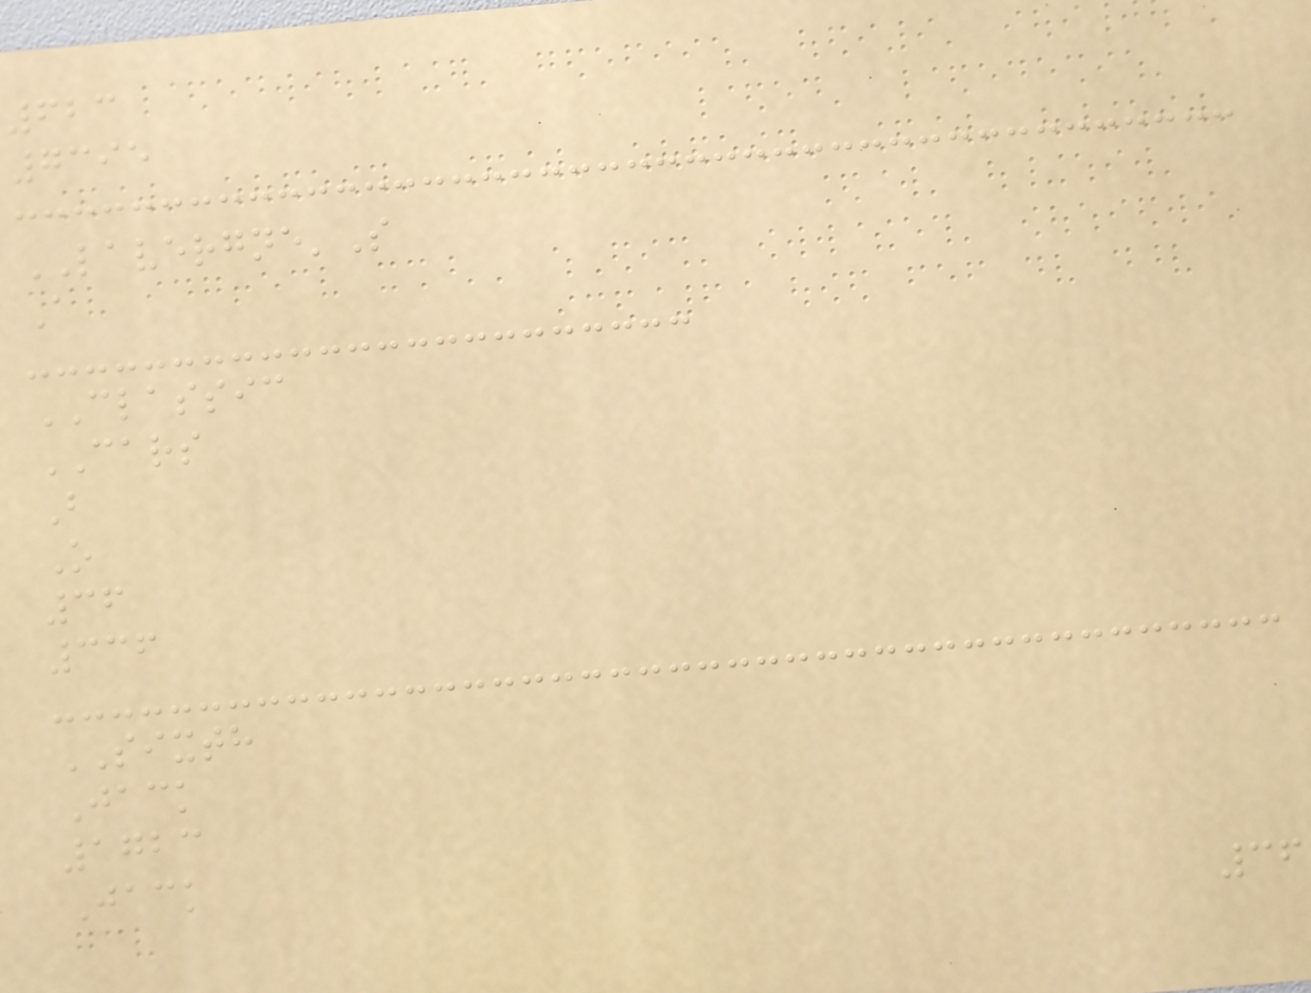623
7395
LAVERGNE'S
A
CLASSIC
CARS
B
O
36
336
SIXTH
Jack
1723
Jack
36
